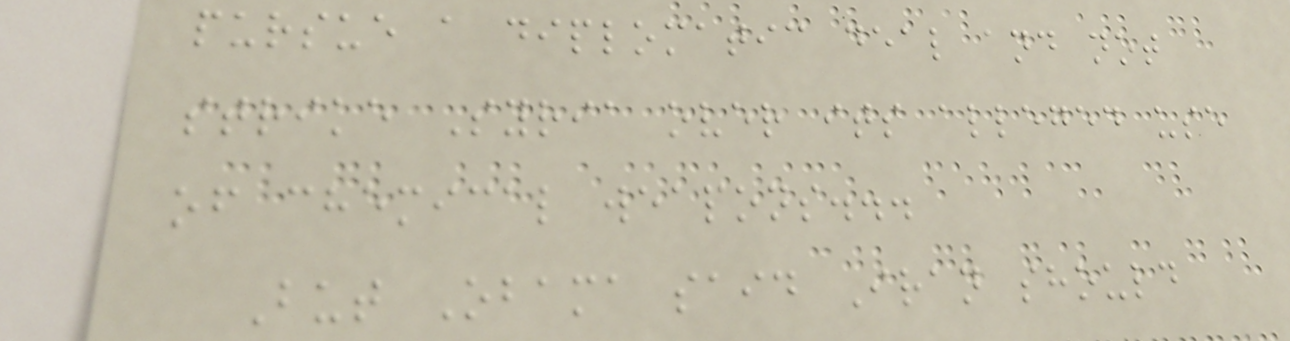pursue a diplomatic deal and not
strike Syria over its alleged use
of chemical weapons...
But Obama said Iran should
